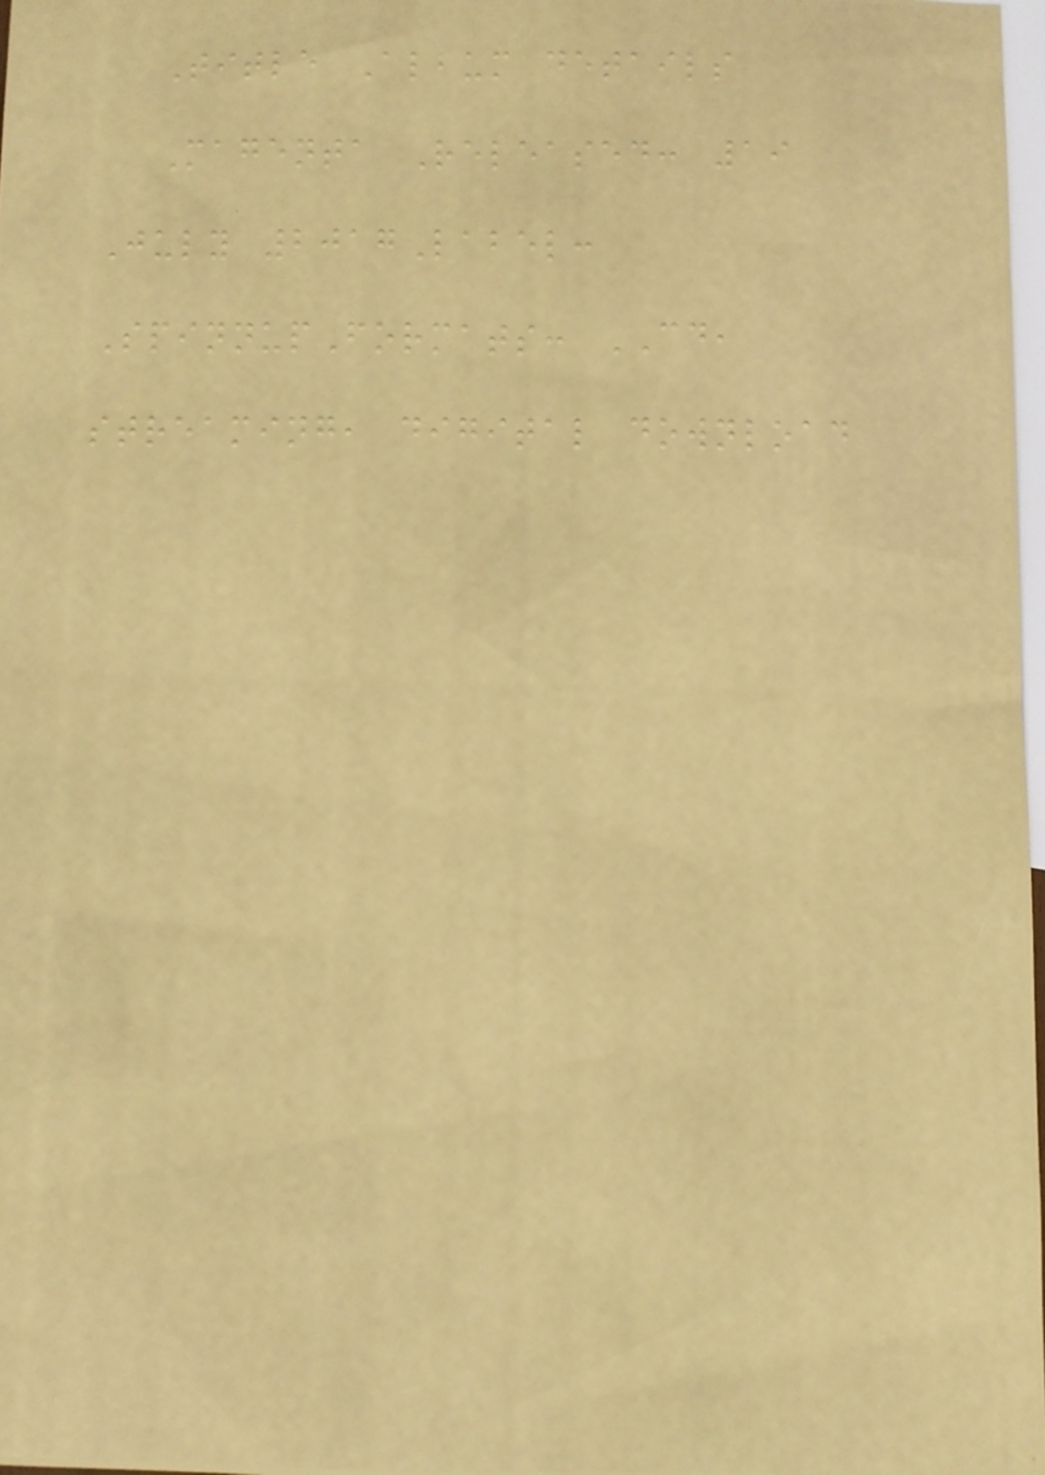Title Album details
Magenta Released: 19
July 2017Label:
SpinnupFormats: CD,
streaming, digital download
